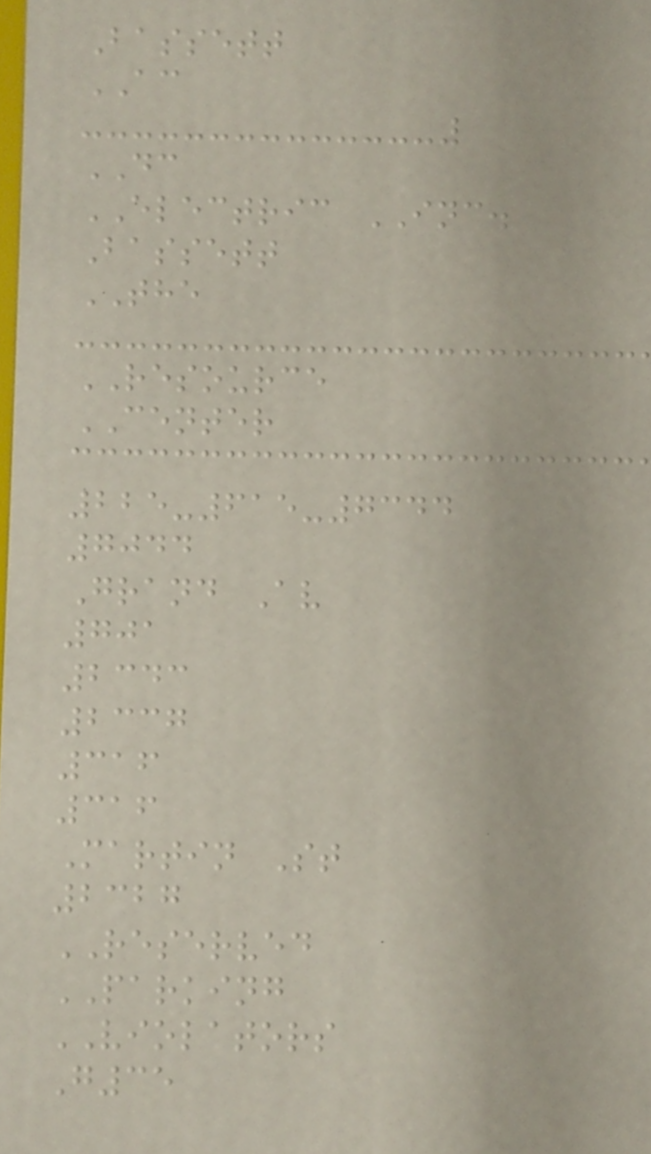Bassett
AC
DC
ELECTRIC INC.
Bassett
THE
RESOURCE
CENTER
225-615-7344
7044
Grand Av
701
2343
2337
316
316
Martin St
2327
RESERVED
PARKING
VIOLATORS
G35
